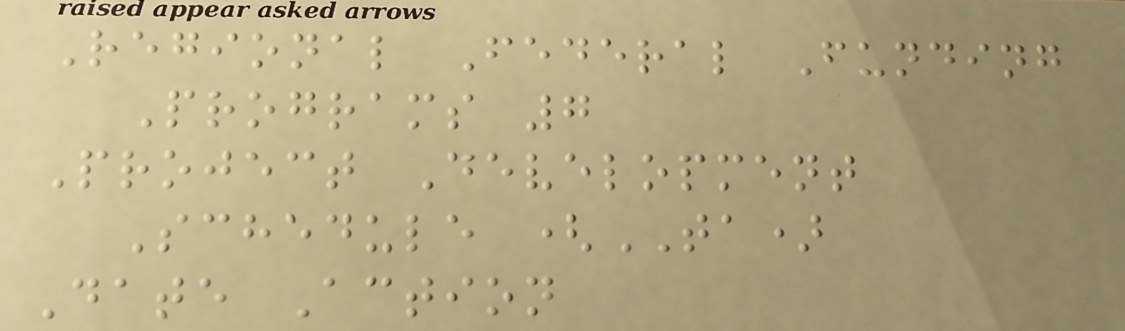Regional Federal Funding
Programs 7
Project Development
Schedule (TA)
Date Action
